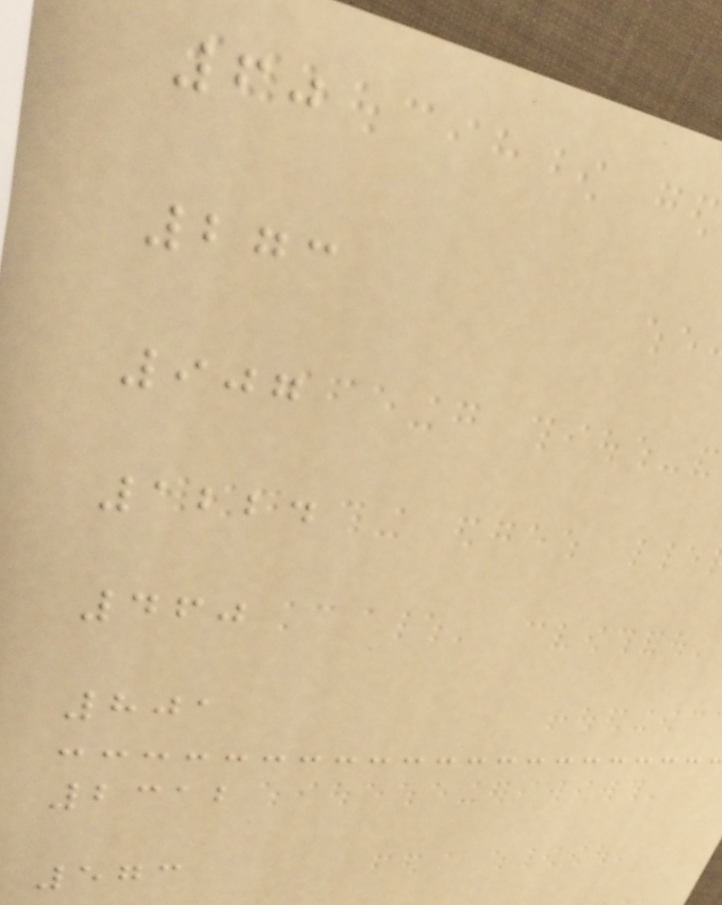60
273
907
1224
460
801
2312
573
